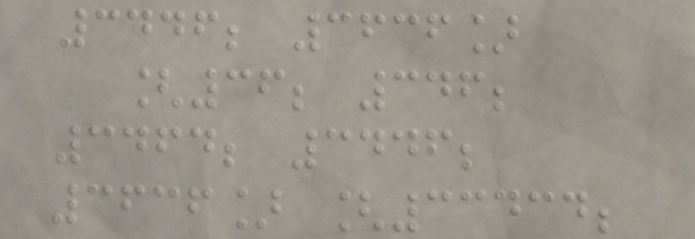3446; 3636]
[36; 346;
3464; 3446;
3636] [33434;
